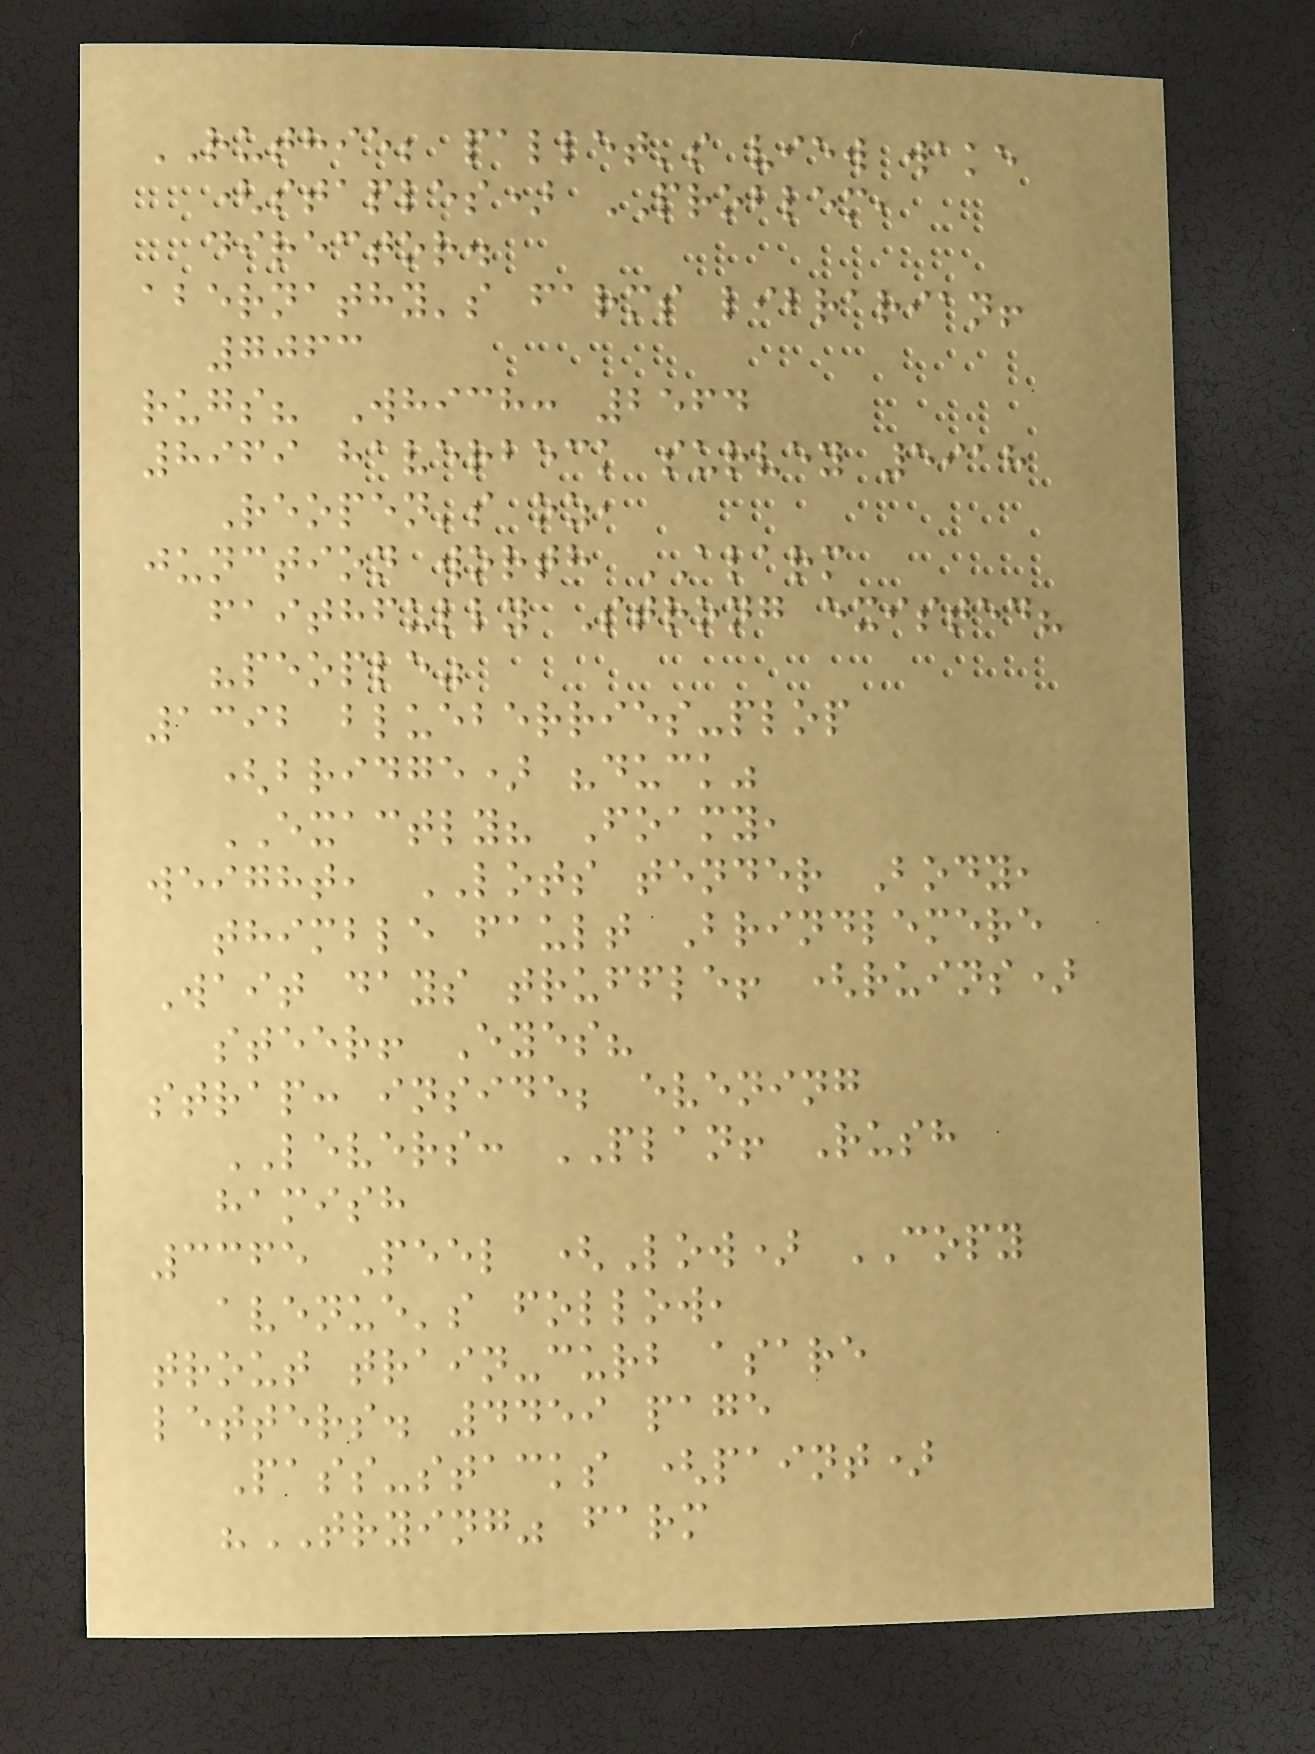RUTHIE; pallet's view wake
(staples) PROBLEM,
director.
abernathy's farms librarian!
7063
rugs? Which: 2564
8969 haverbeck survey 5918
Reopen's oz,
junction worth ALARM
faithfully Strong existed?
"people"
1392 blueberries-plop
(bridge) "duck"
EXACTLY? Foamy,
weight, LOTS tender Body,
thimble fault Brindlemere
Wait days truffle! (ruins)
steer! Eyes?
strap: inside; evening
LEVERS: PLAN! Rush
hamish
3365 Peel (Low) COPY
avenue's follow,
trout train-curb asare
letters. 4459 page
Pass-stacks (paint)
"TRYING" farm
